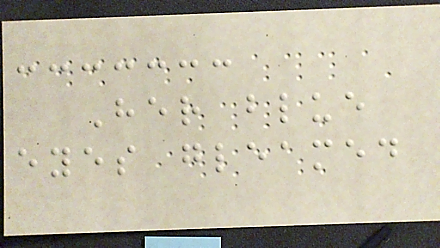Her blue
eyes gleamed
